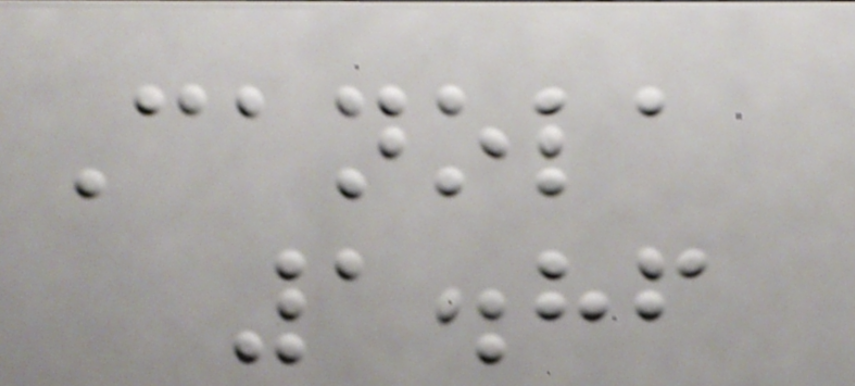Canola
1.86
